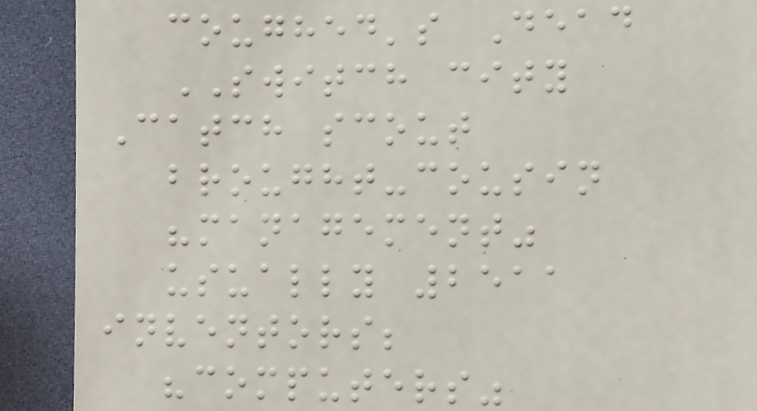coughed's Dead
SWITCH city
Catch scout
brought-cousin
"management"
usually 2511
inventors;
"computers"
